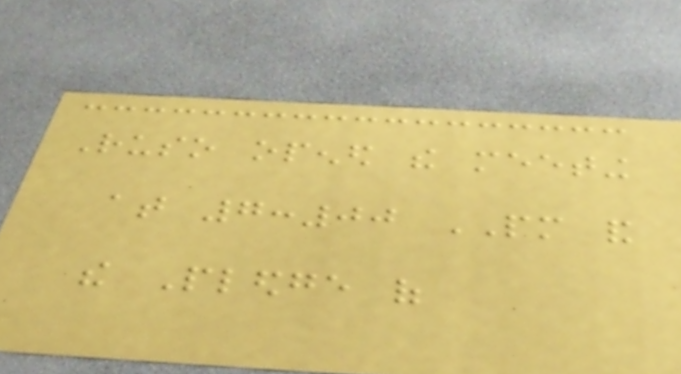Ruso opened the meeting
at 7:00 PM and
the Pledge of
